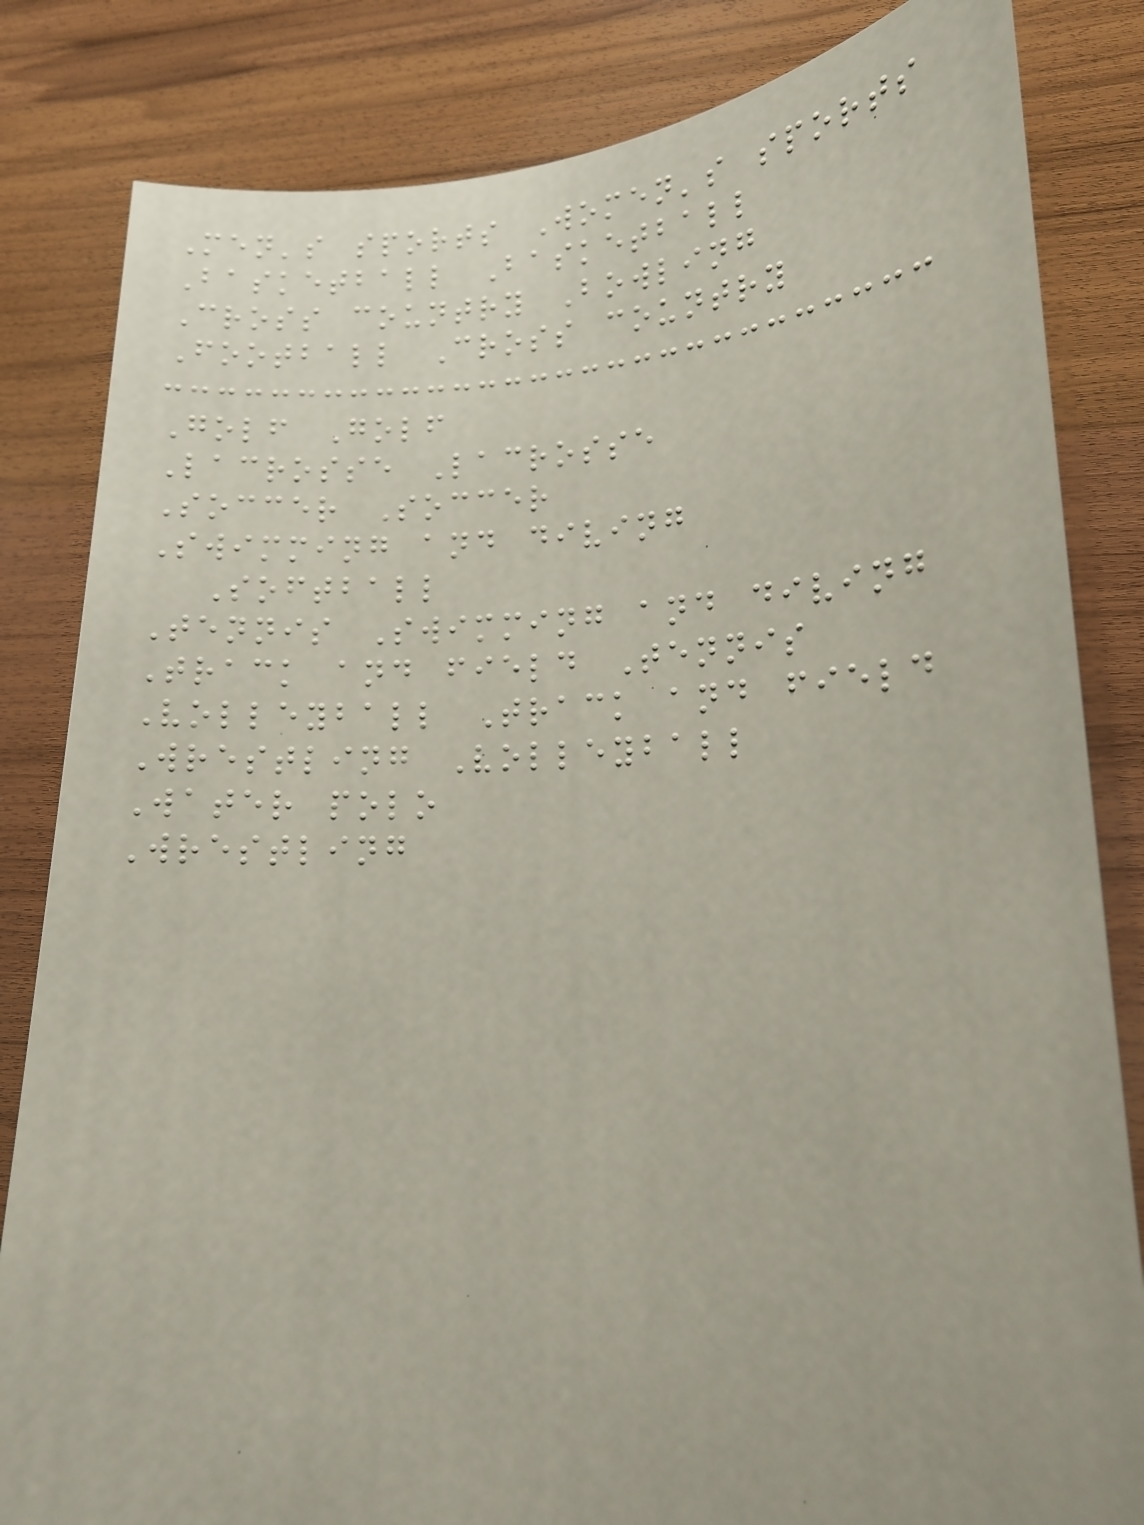Men's sports Women's sports
Basketball Basketball
Cross country Bowling
Football Cross country
Golf Golf
Lacrosse Lacrosse
Soccer Soccer
Swimming and diving
Softball
Tennis Swimming and diving
Track and field Tennis
Volleyball Track and field
Wrestling Volleyball
Water polo
Wrestling
